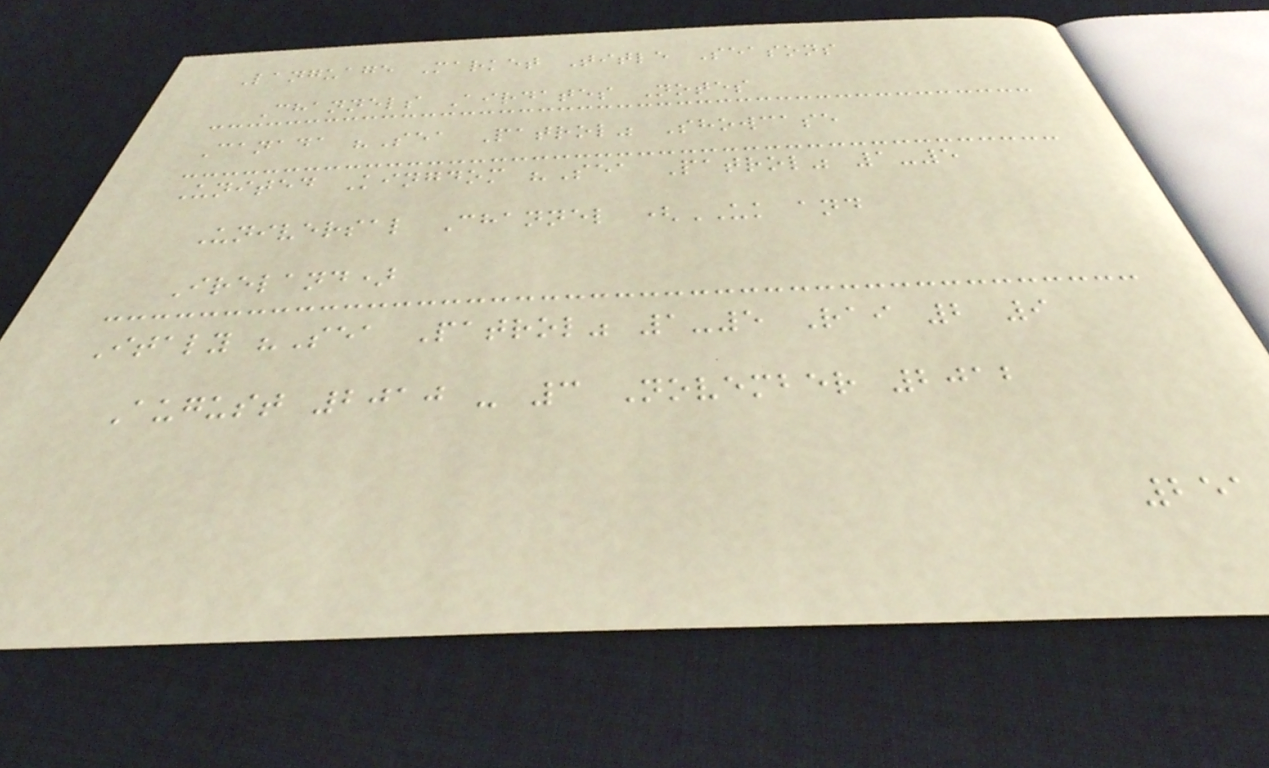Language Market Title Seasons
Channels Airdates Notes
Canada "Sea Patrol" Showcase
United Kingdom "Sea Patrol" 1-5
Universal Channel (UK and
Ireland)
Italy "Sea Patrol" 1-5 Rai 2 9
August 2010 - 3 November 2012
251
